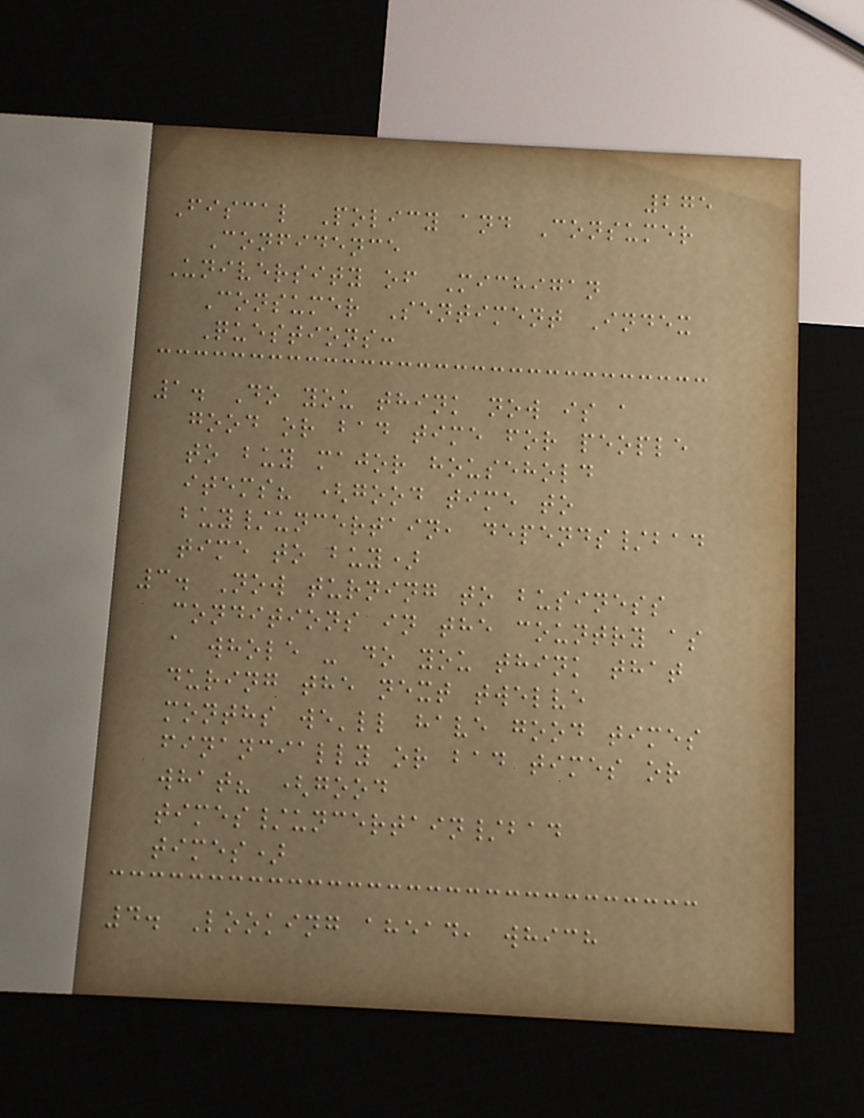275
Fiscal Policy and Consumer
Confidence
University of Michigan
Consumer Sentiment Index
Questions:
1. Do you think now is a
good or bad time for people
to buy major household
items? (good time to
buy/uncertain, depends/bad
time to buy)
3. Now turning to business
conditions in the country as
a whole - do you think that
during the next twelve
months we'll have good times
financially or bad times or
what? (good
times/uncertain/bad
times)
4. Looking ahead, which
